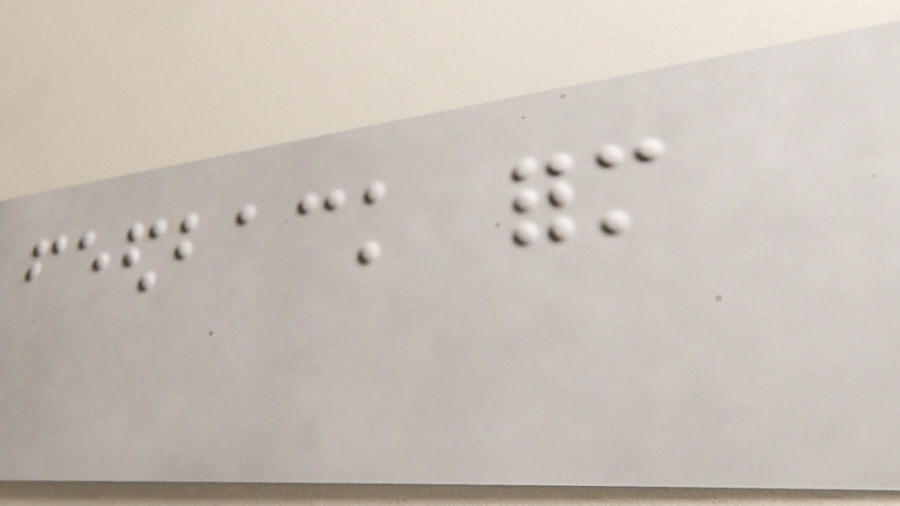feedback form
